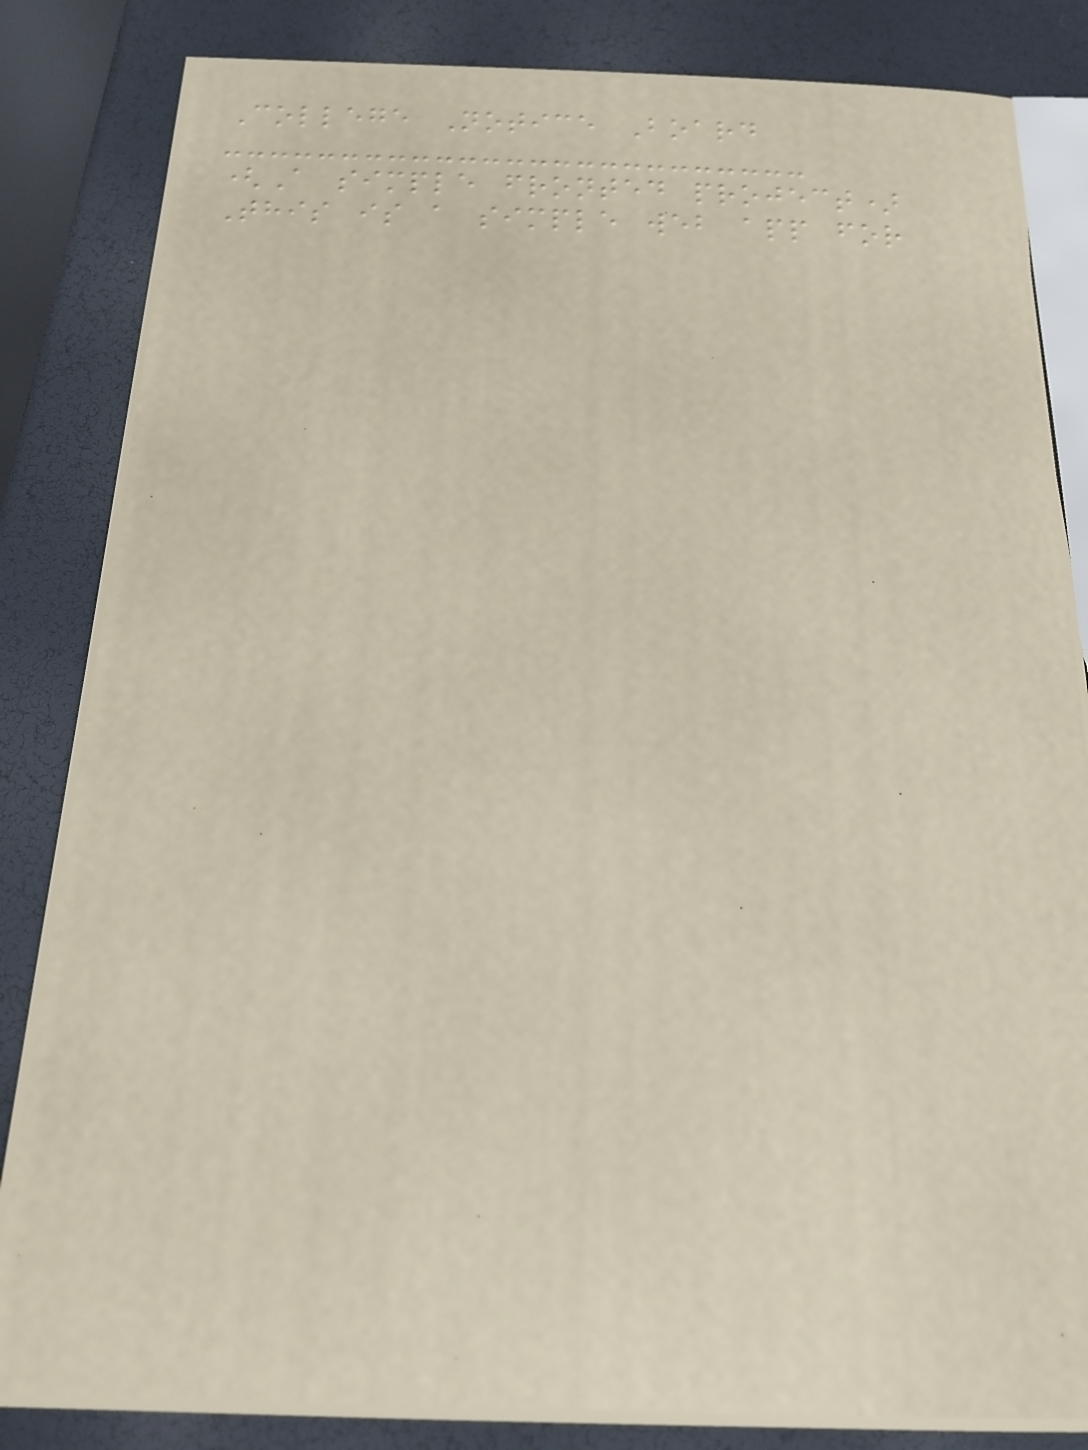College Notice Board
(A simple fronted project)
This is a simple web app for
